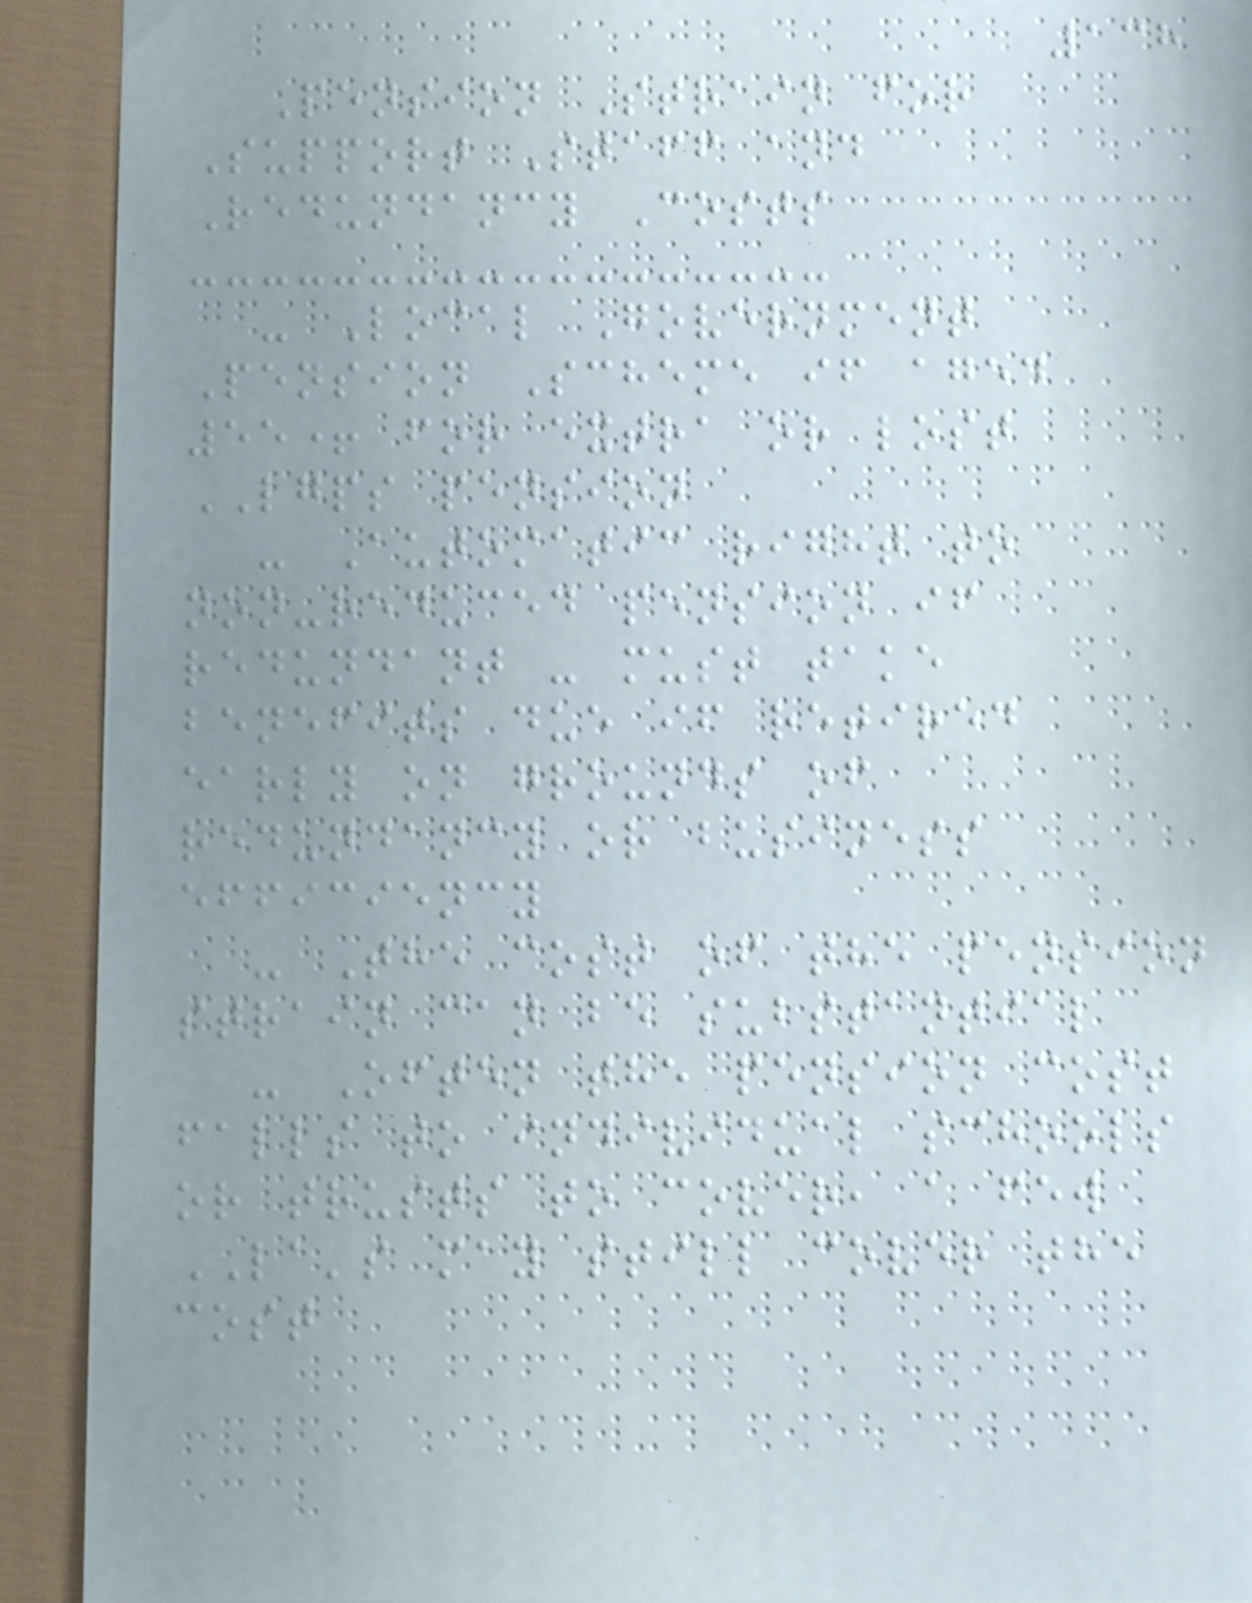138
Pension Strain for
Support Staff and
Redundancy Costs
- Local Government
Pension Scheme if aged
55+ for extra or lost
LGPS pension
- Automatic right to
non-reduced pension if
redundant - must take
benefits due if retired
early on grounds of
redundancy or business
efficiency
- The cost of the pension
strain can be substantial
- Often the pension cost
falls to individual schools
or trusts to cover, a few
LA's may still cover the
cost
